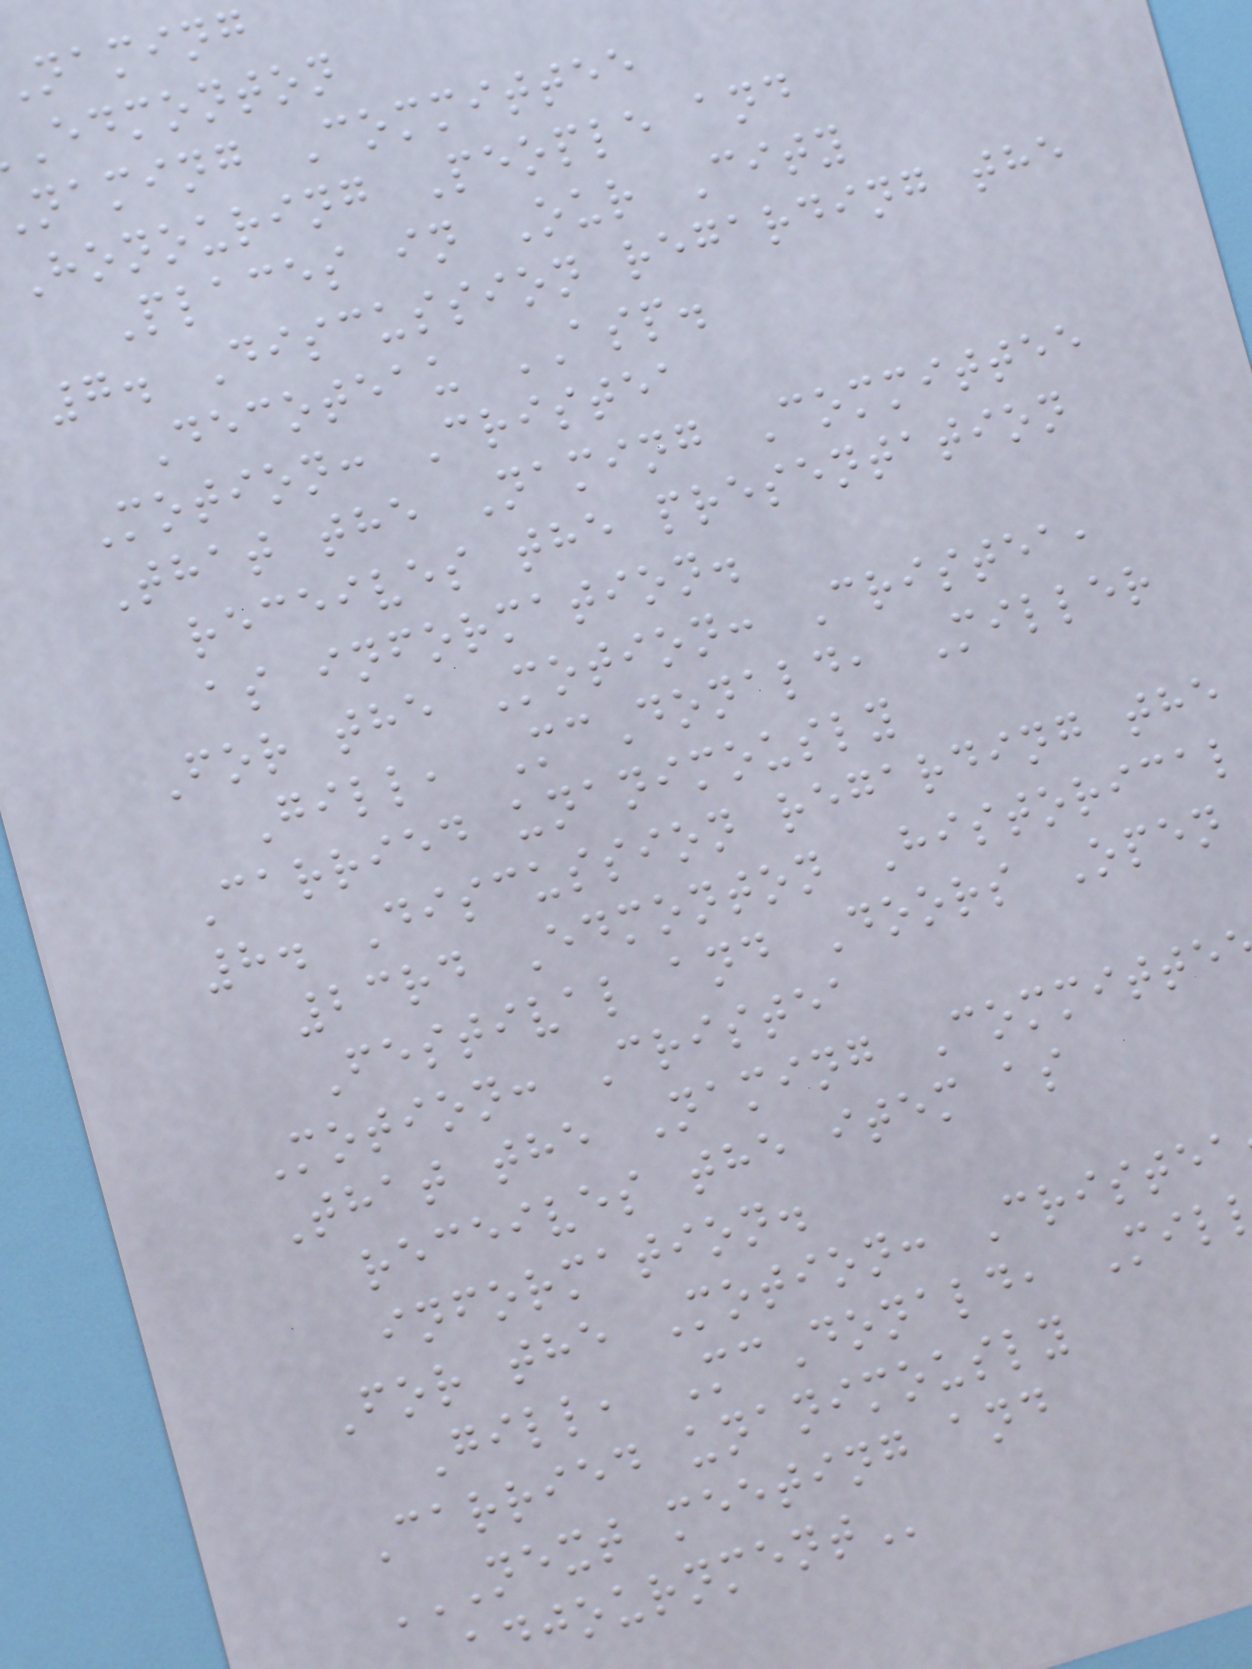naming
edmonton
naming Committee
Honouring People and
Places in Our City
7. Discussion regarding the
Decoteau ASP.
Motion: Cristea
That the Naming Committee
receives the presentation
as information.
For the Motion: Cristea,
Gill, McDonald, Miller
Carried unanimously
8. Discussion regarding the
23rd Edmonton Historical
Festival and Doors Open
Motion: Cristea
That the Naming Committe
receives the item as
information.
For the Motion: Cristea
Gill, McDonald, Mil
Carried unanimously
NEXT MEETING AND
